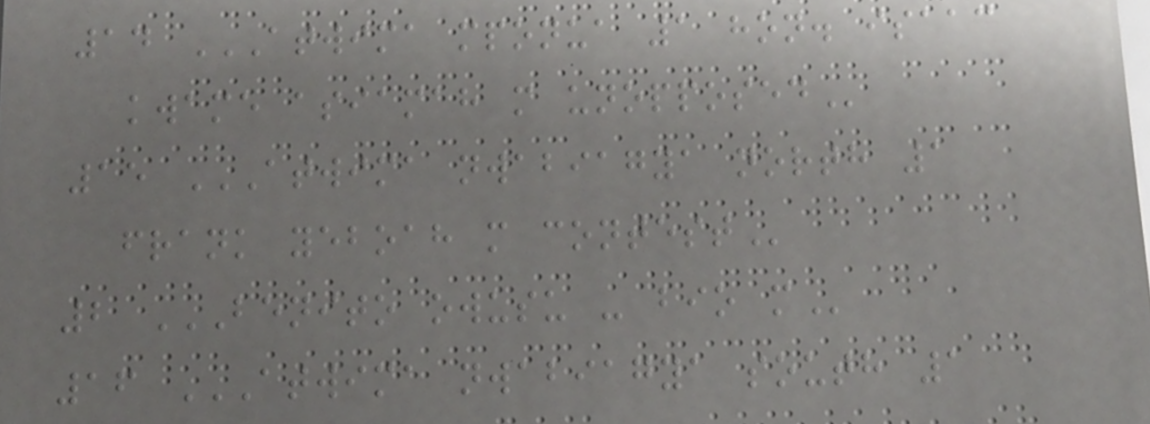14 ATWIMA MPONUA 1 HON. ISAAC
KWAME ASIAMAH M UNOPPOSED
15 ATWIMA NWABIAGYA NORTH 1
FRANK YEBOAH M CONTEST
2 BENITO OWUSU - BIO M
16 ATWIMA NWABIAGYA SOUTH 1
